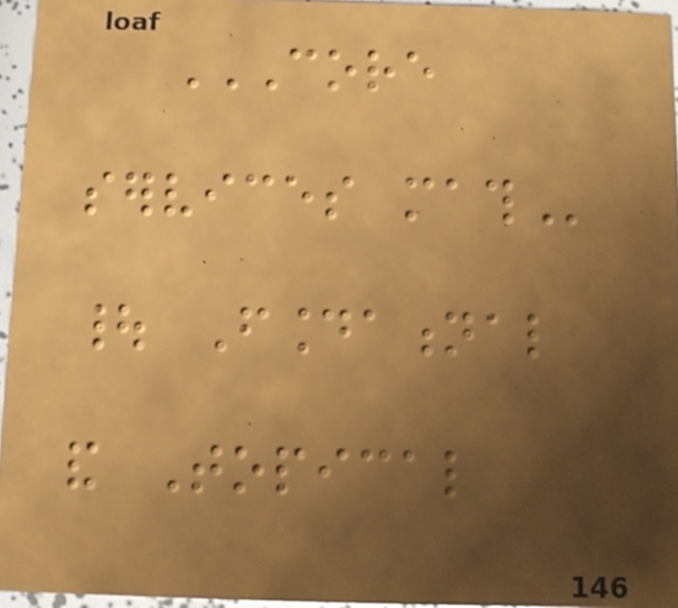CORE
SERVICES MATH
| Foundational
and Topical
